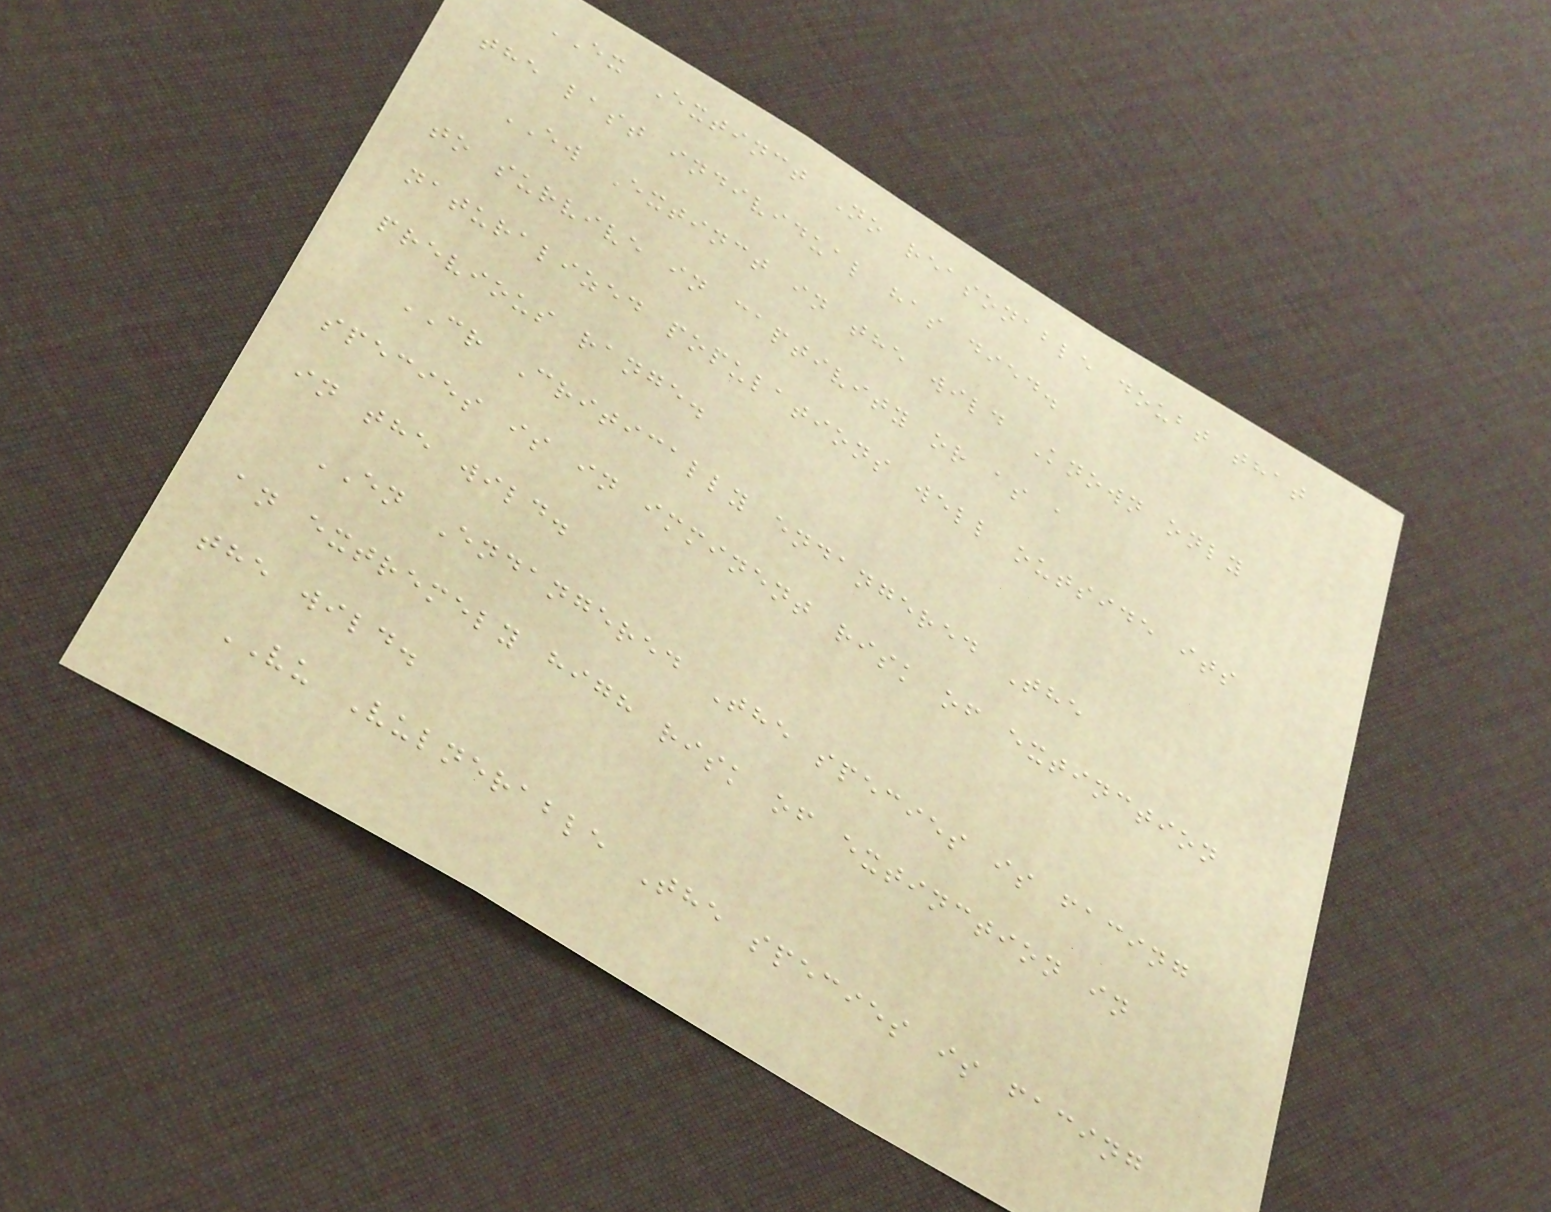EX Extinct No reasonable doubt that
the last individual has died.
EW Extinct in the wild Known only
to survive in captivity or as a
naturalized populations well outside its
previous range.
CR Critically endangered The
species is in imminent risk of extinction
in the wild.
EN Endangered The species is facing
an extremely high risk of extinction in
the wild.
VU Vulnerable The species is facing
